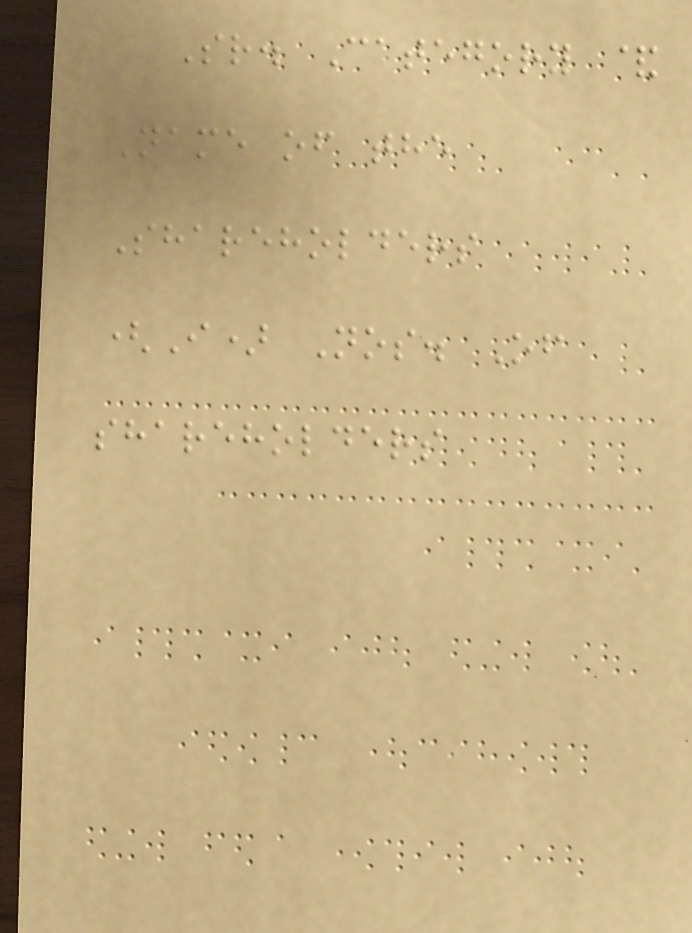Sr. Category &
Name of the
Shareholders
(I) Nos. Of
shareholders
